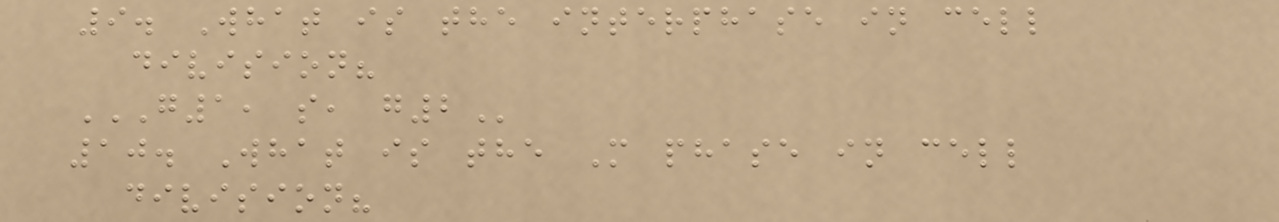9. What is the interphase in cell
division?
G1, S, G2
10. What is the M phase in cell
division?
